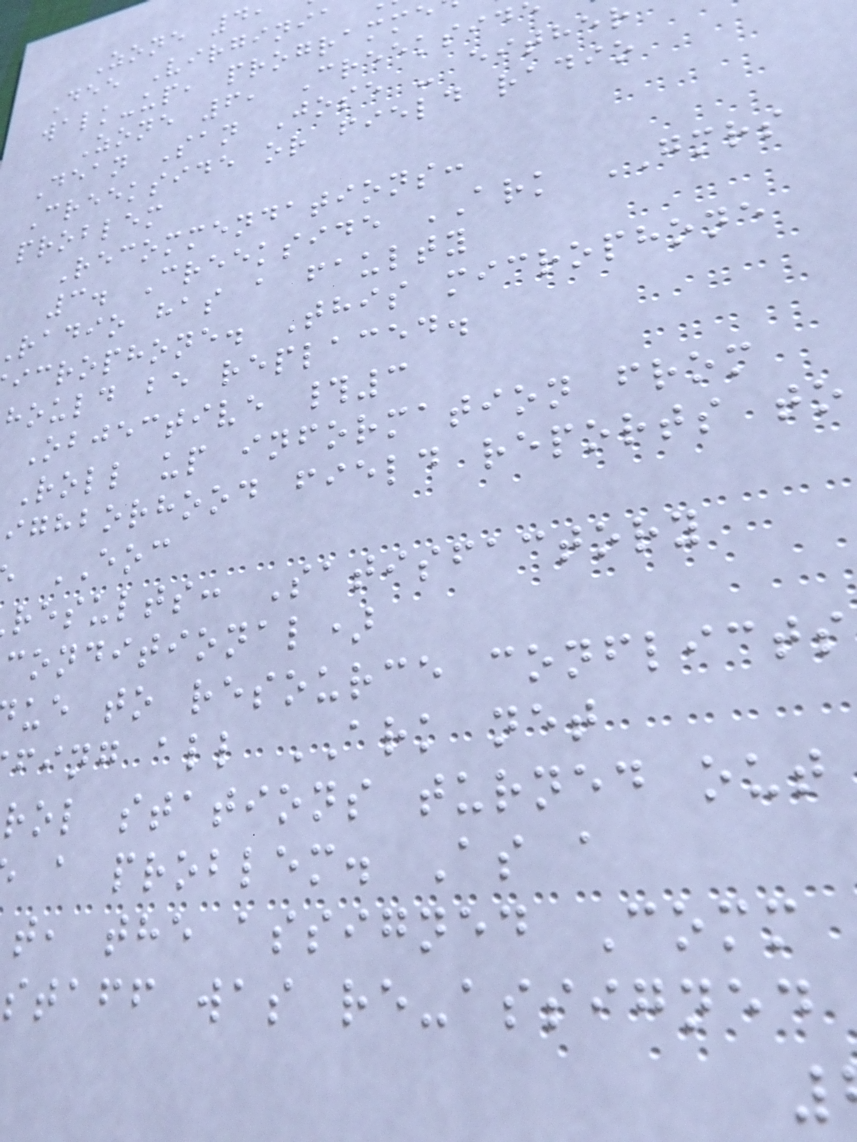Zone 4
Dee Virginia
walk-up, programme
Zone 6, Creeksid
Dean San Jose - either
Creekside or field radio
problem
Recommendations:
3. Creekside ARK GMRS
radio has a faulty
icrophone. This microphone
hould be replaced.
Objective #3
Roll up information from
ighborhood field reports to
EOC
results: Satisfactory
conditional)
ue to resource conflicts
fing all ARK net
rol stations turned out
a problem. As a
t, the assigned Comm
staff was re-assigned
